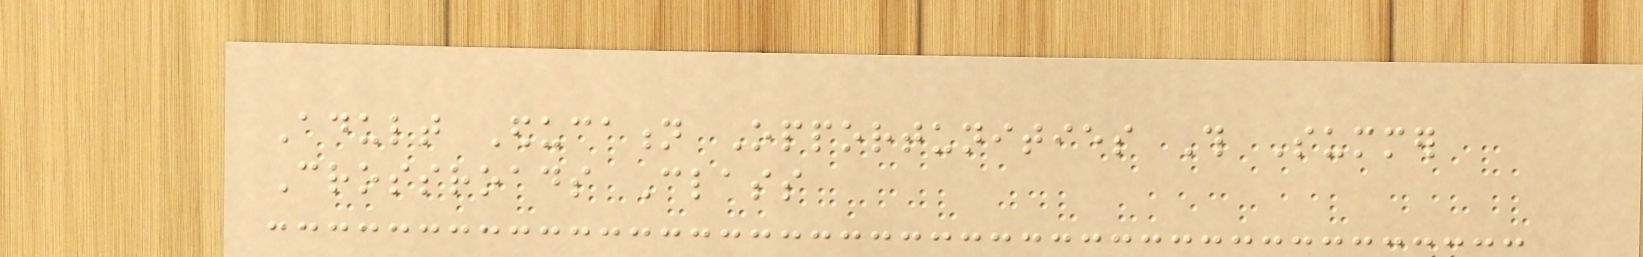Adult Education Opportunities This Summer
Crossroads Class
